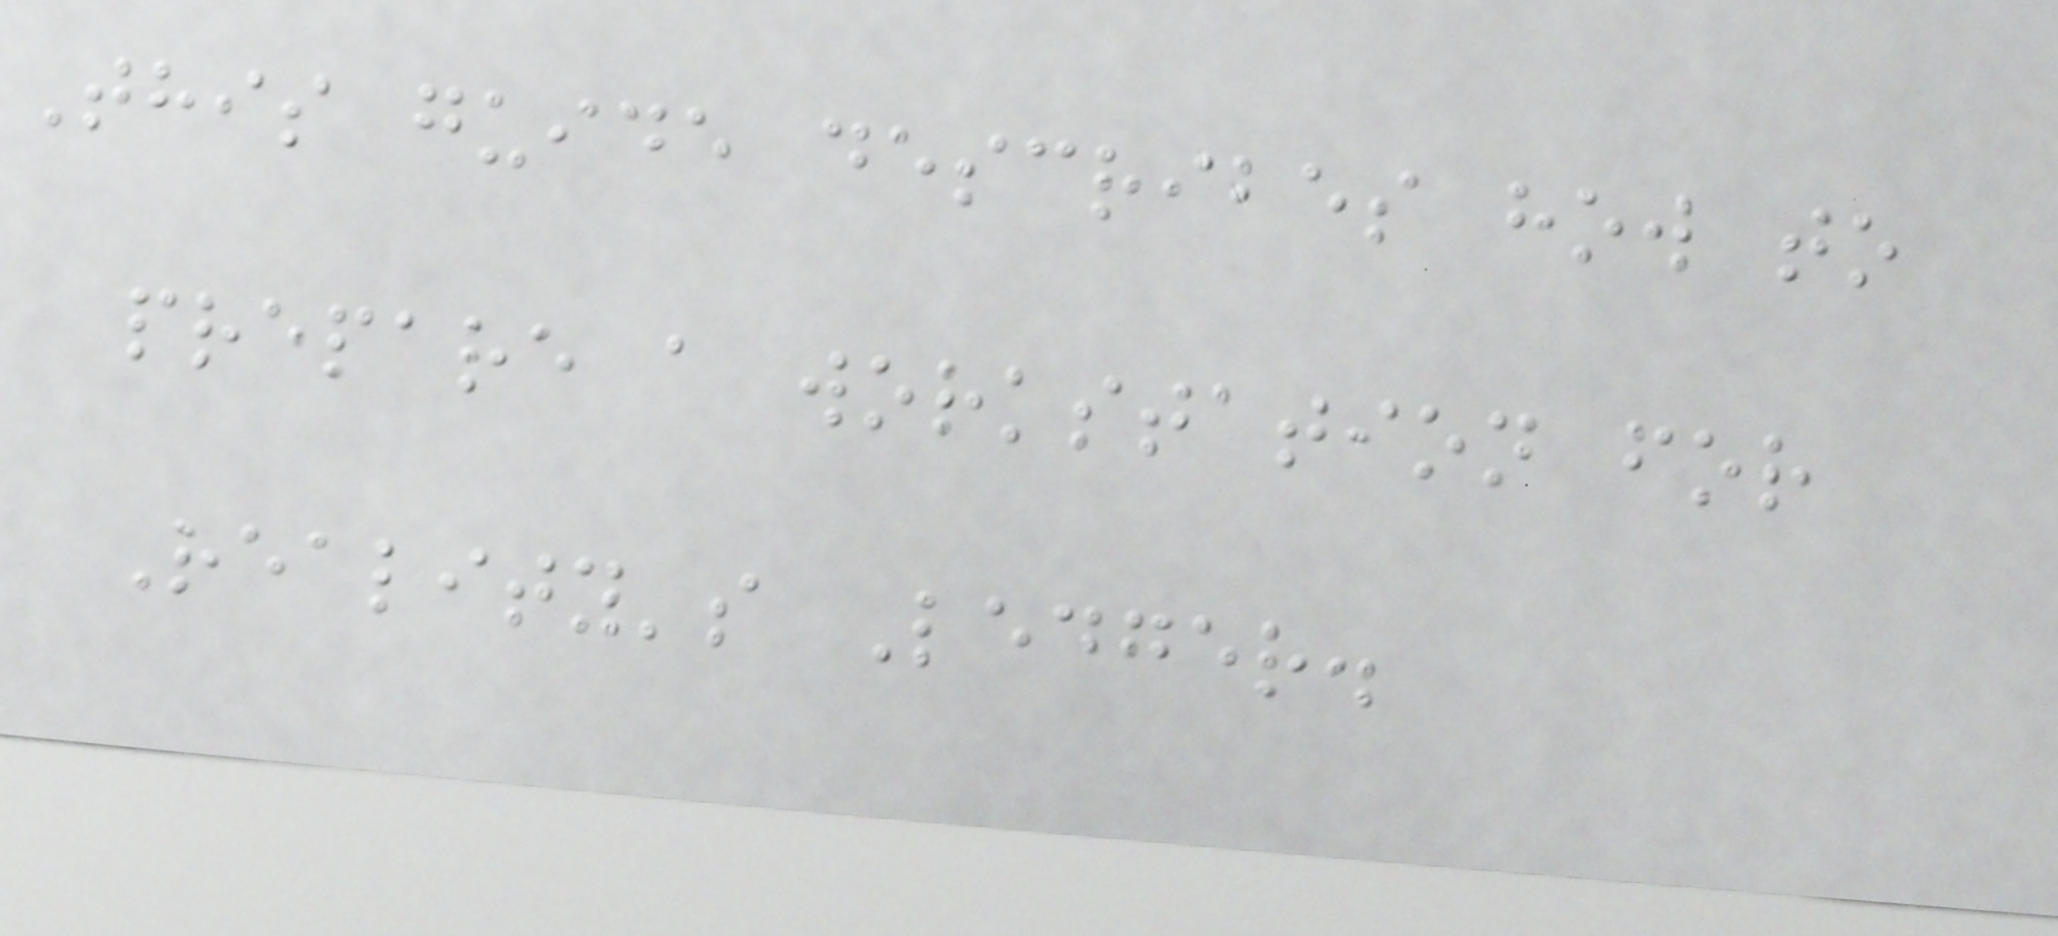This guide describes how to
prepare a workstation for
Reality's Ledger.
